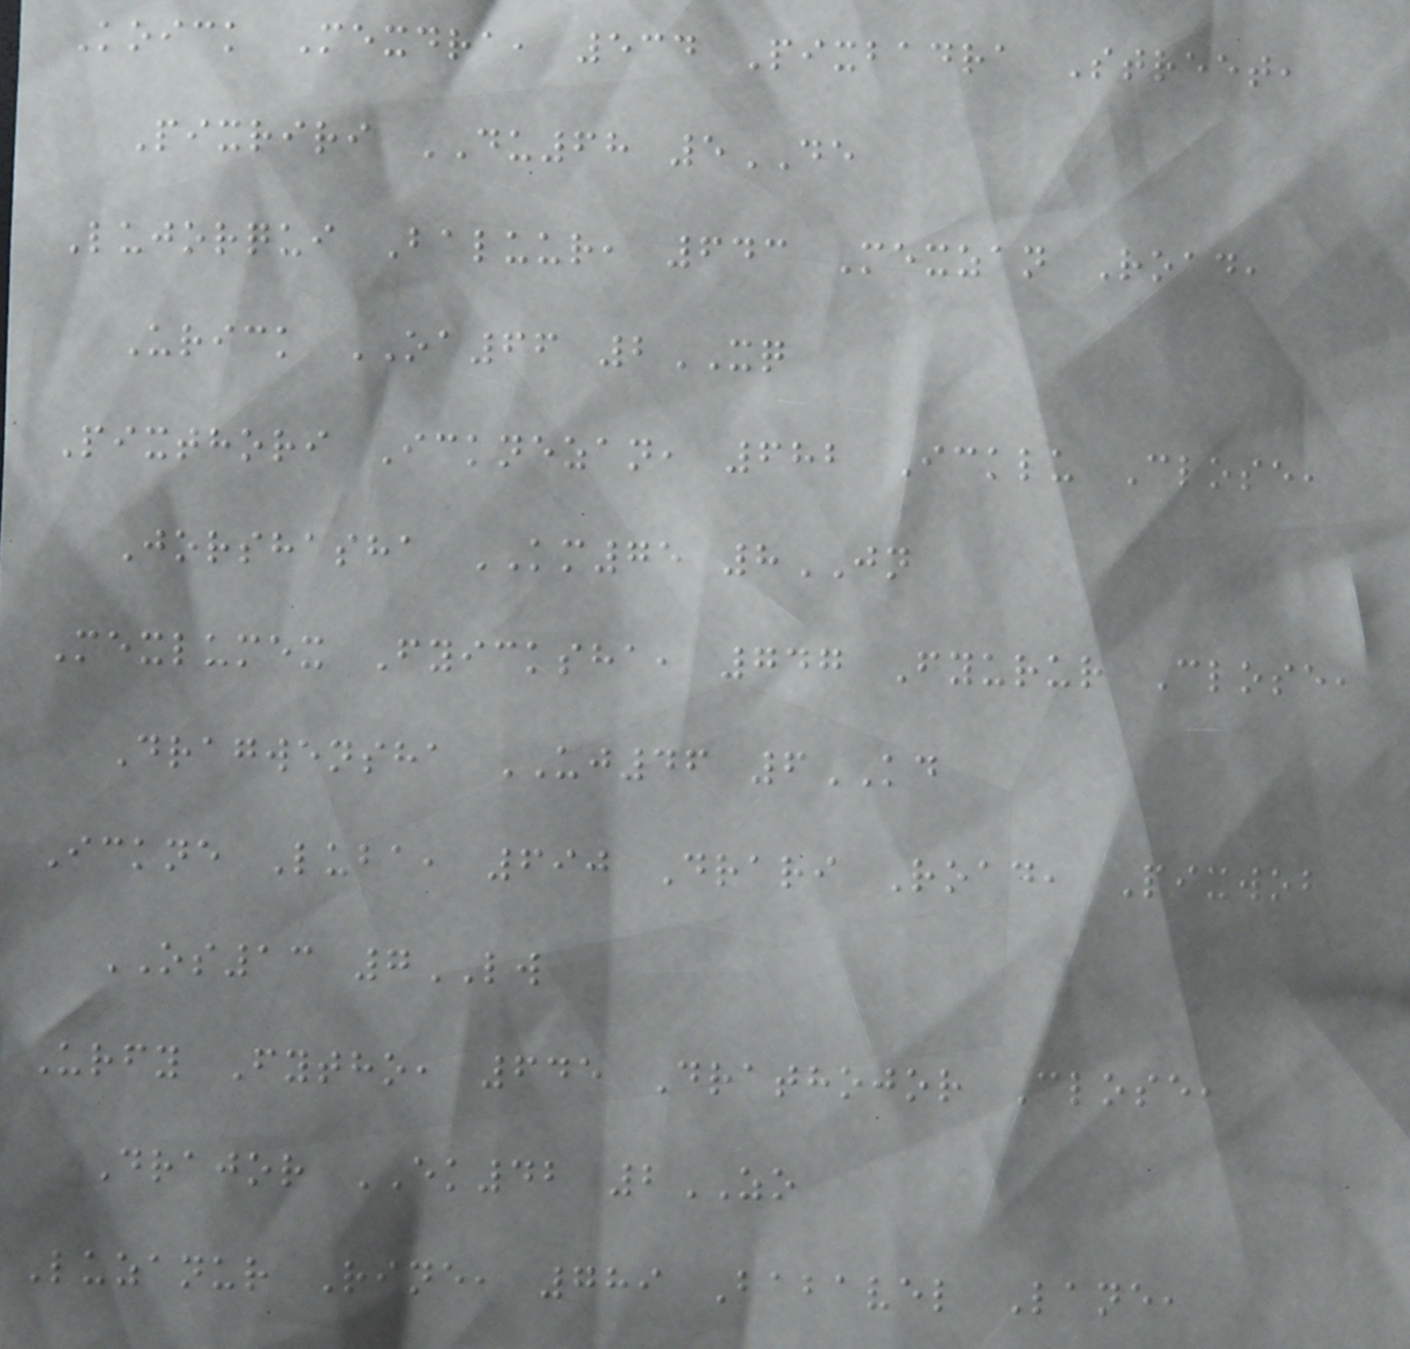Koick Mexdra, 534 Pixbadra Street,
Pixriri DU68 5DE
Lujorqui Baluur, 643 Mexzan Road,
Urick OA66 2XQ
Pixthori Icknezan, 682 Icklu Close,
Jorshasha KM75 8JN
Mexlumex Fyicksha, 747 Fyurur Close,
Dragwensha UJ46 6KD
Ickne Luba, 690 Drari Road, Pixwob
OS13 7LW
Urfy Fytho, 645 Drathojor Close,
Drajor EK42 2ZO
Luzanur Rine, 789 Babavel Lane,
